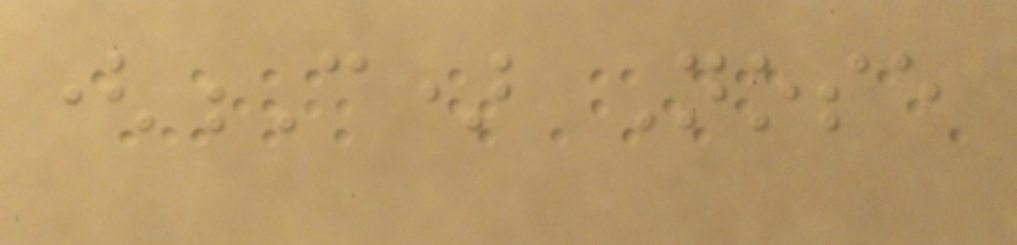(C) Nose
